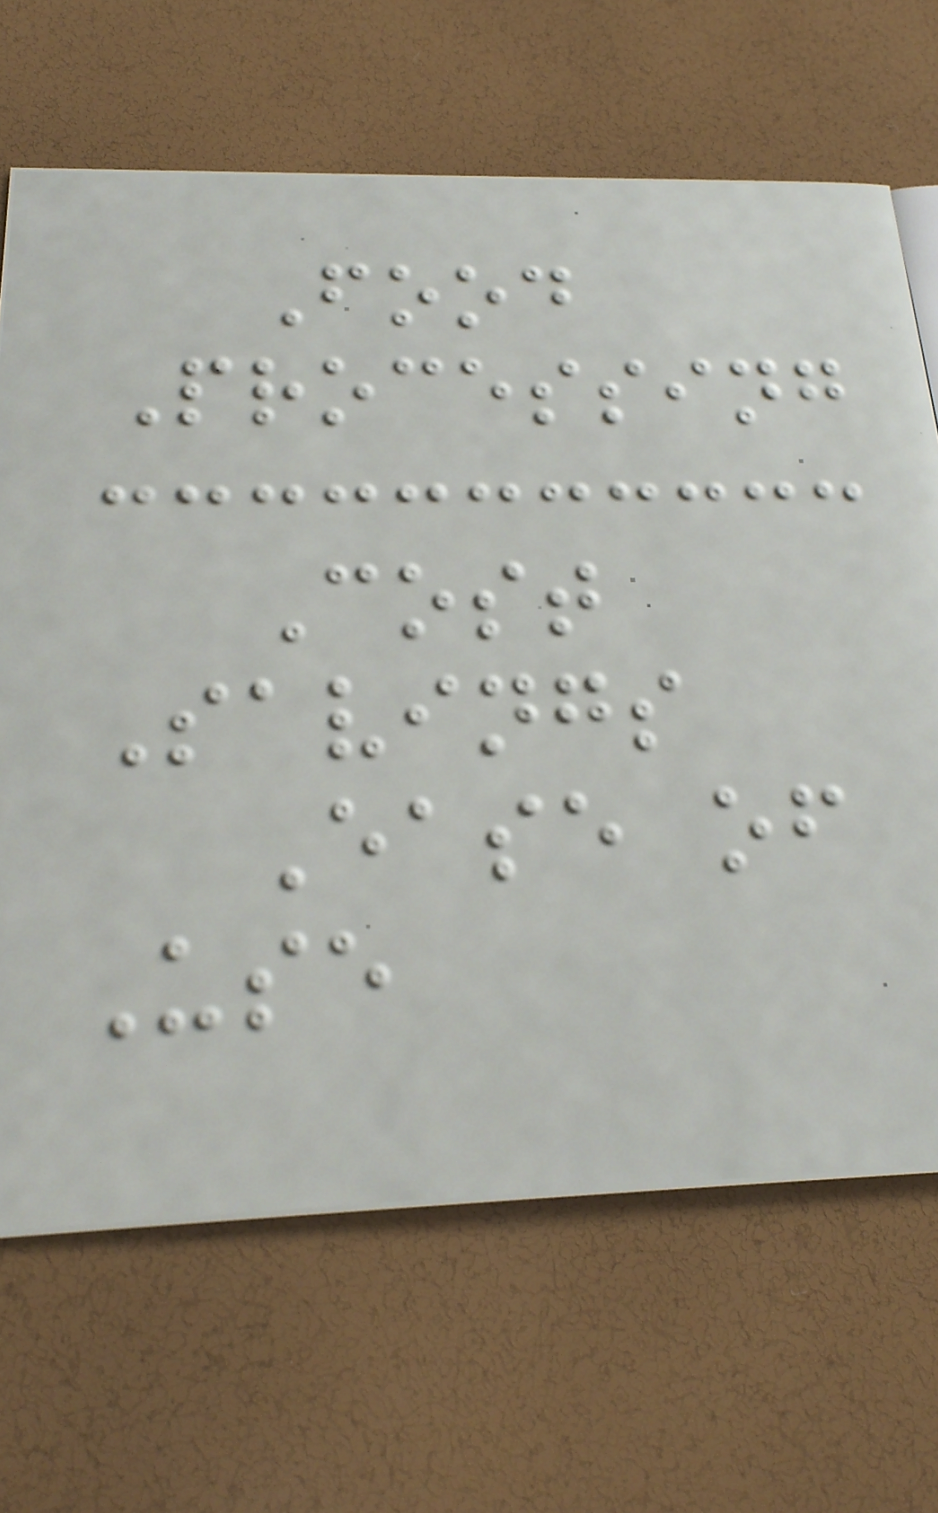Food
Processing
Cost
Savings
Ease of
Use
